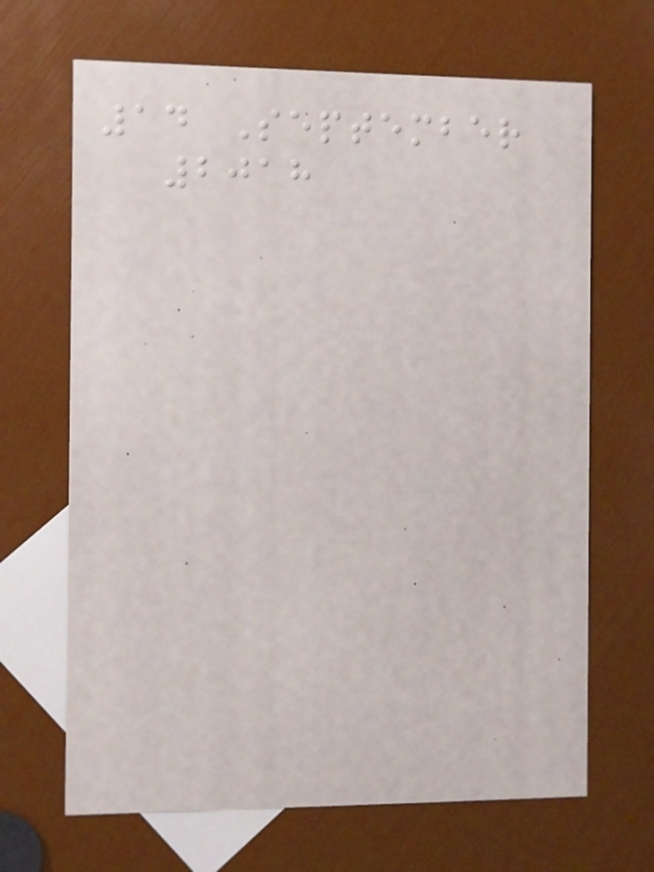14 September
2018
